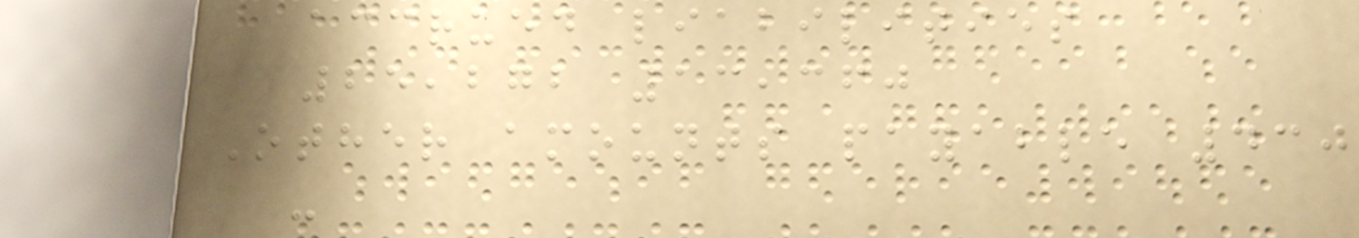accrued liabilities
25,272 13,360
Other amounts payable 430
-
